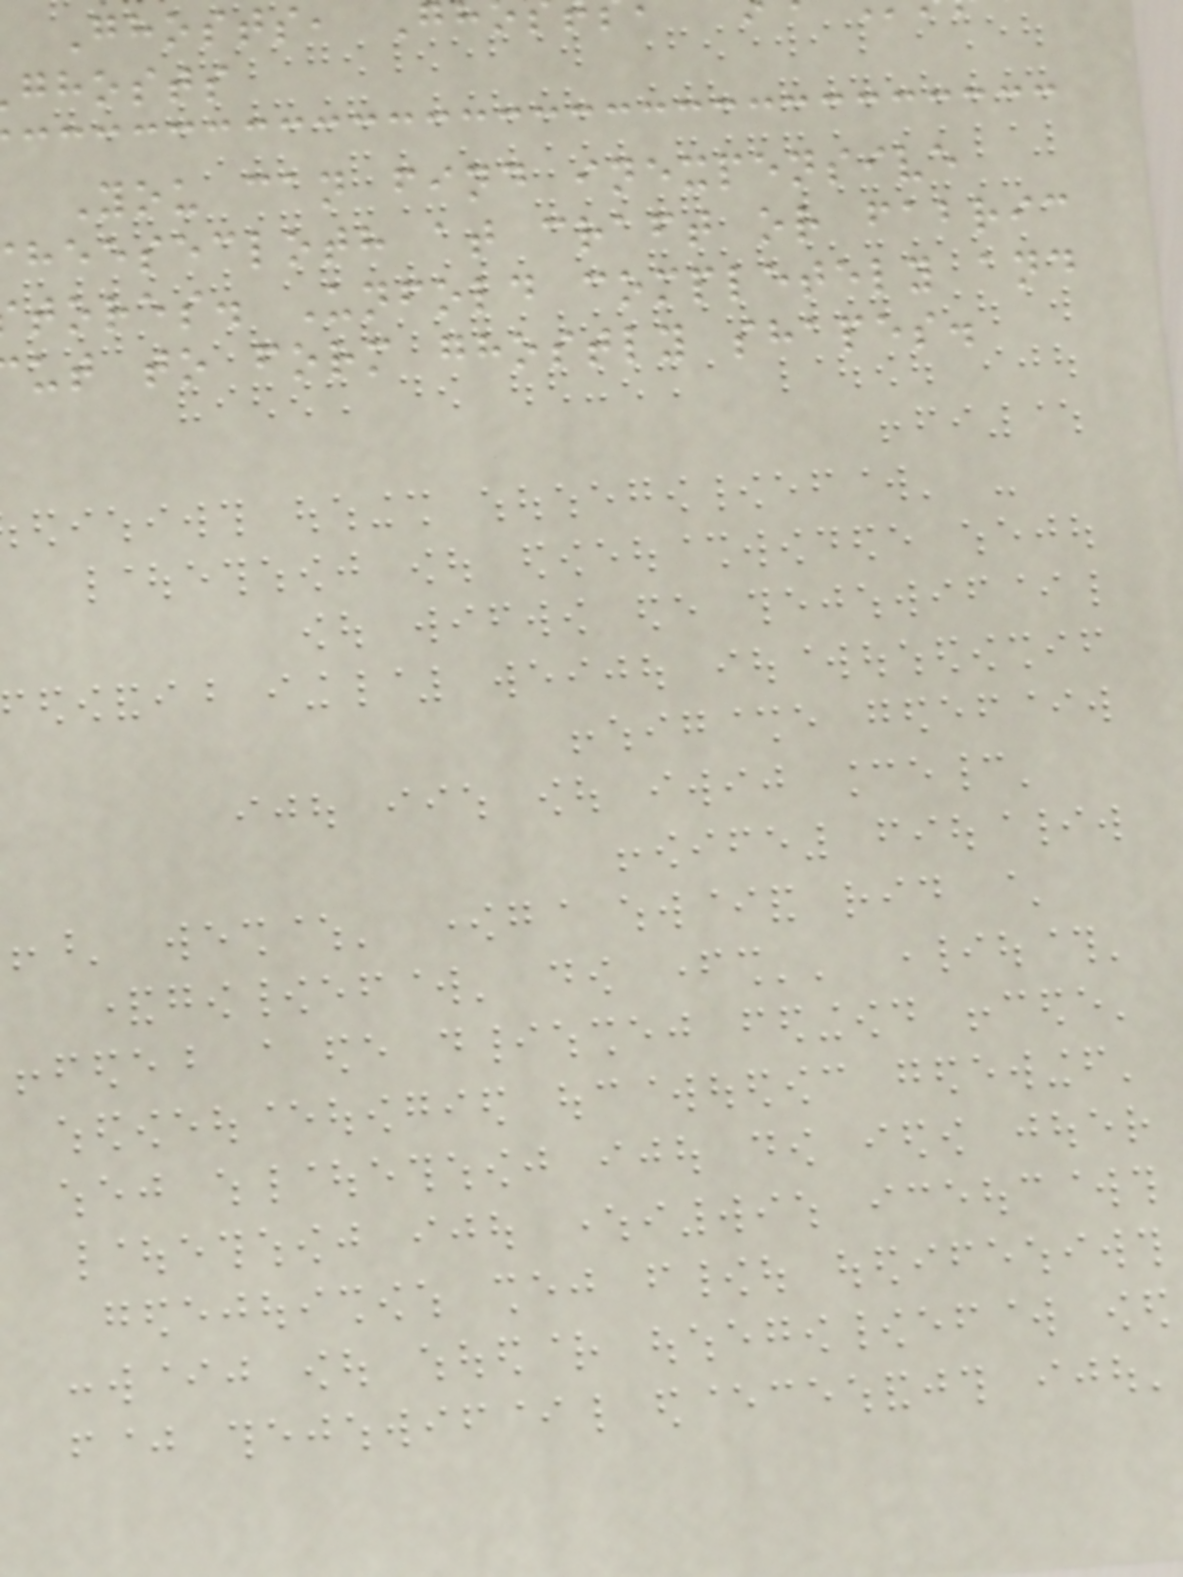Ghosts, G
ghosts
You can find inexpensive
heesecloth at craft or fabric
tores. Unfold completely and
ut to form ghostly shapes.
